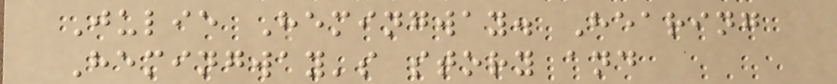Julie Hemingway. Hearing
Hemingway's story and
